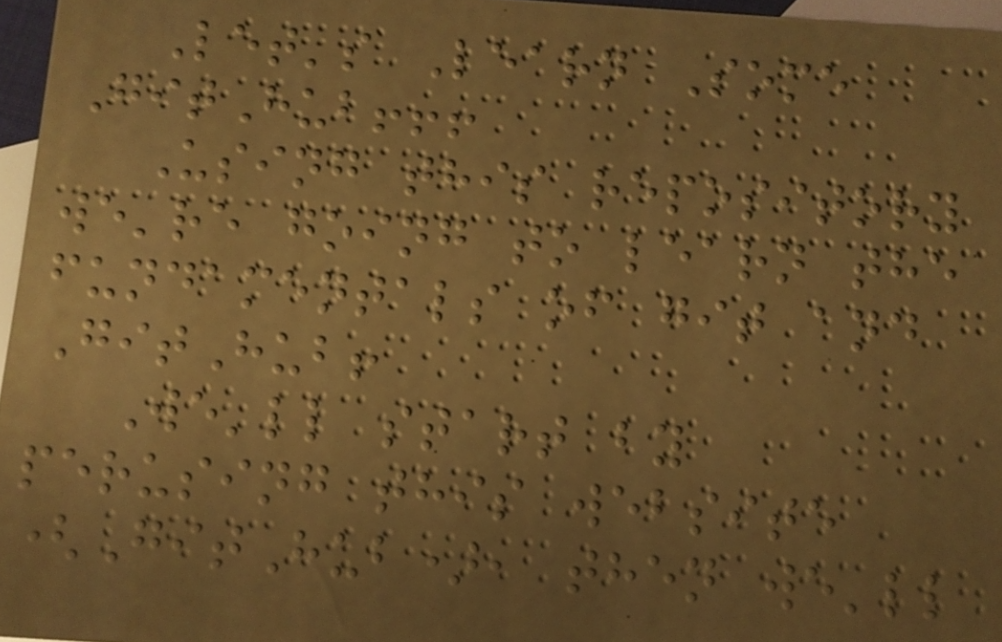Let's Learn Some
GitHub!!!
Using this repository
we're going to learn the
fundamentals of git and
GitHub!
We'll start by
perusing this website
(GitHub), then we'll
